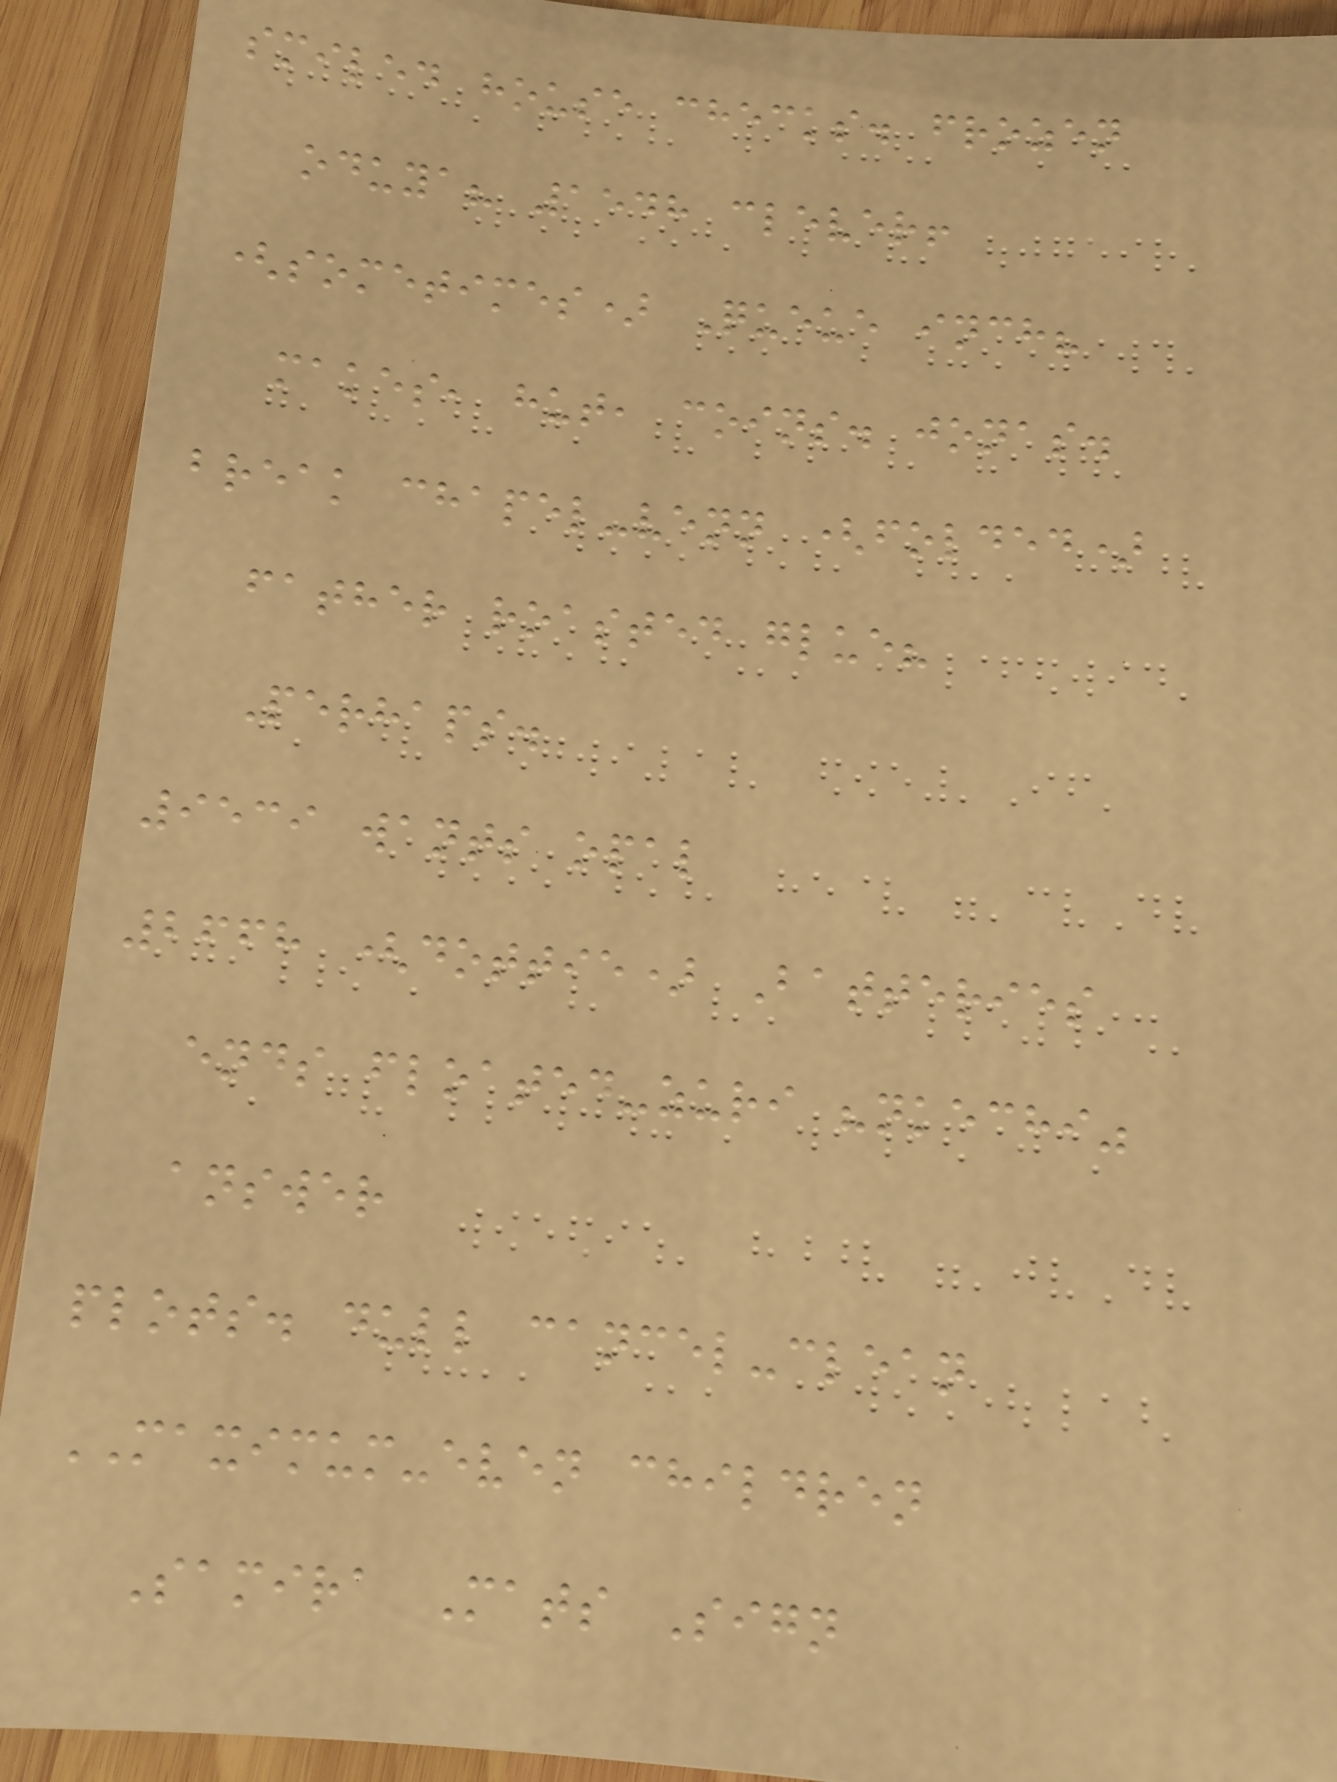smiled house checks. frozen
oduya? 1548 clever!
(sometimes) Queue inch?
makes, hut, coins. jonas.
break chapel-venn (folded)
father roasted glue?
Perhaps.
9539 wants opal
2668 (dottie) Batteries
ends floated-zuri "nkechi"
answer
plots. dull cancel-clean
MAXIMUM-even children
Samira Mats Sign
